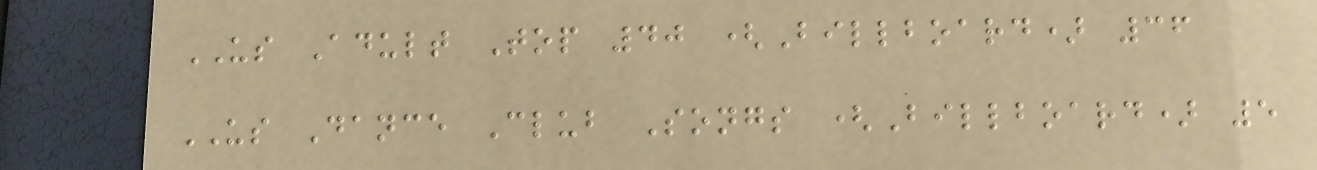US Adult Top 40 (Billboard) 36
US Dance Club Songs (Billboard) 5
